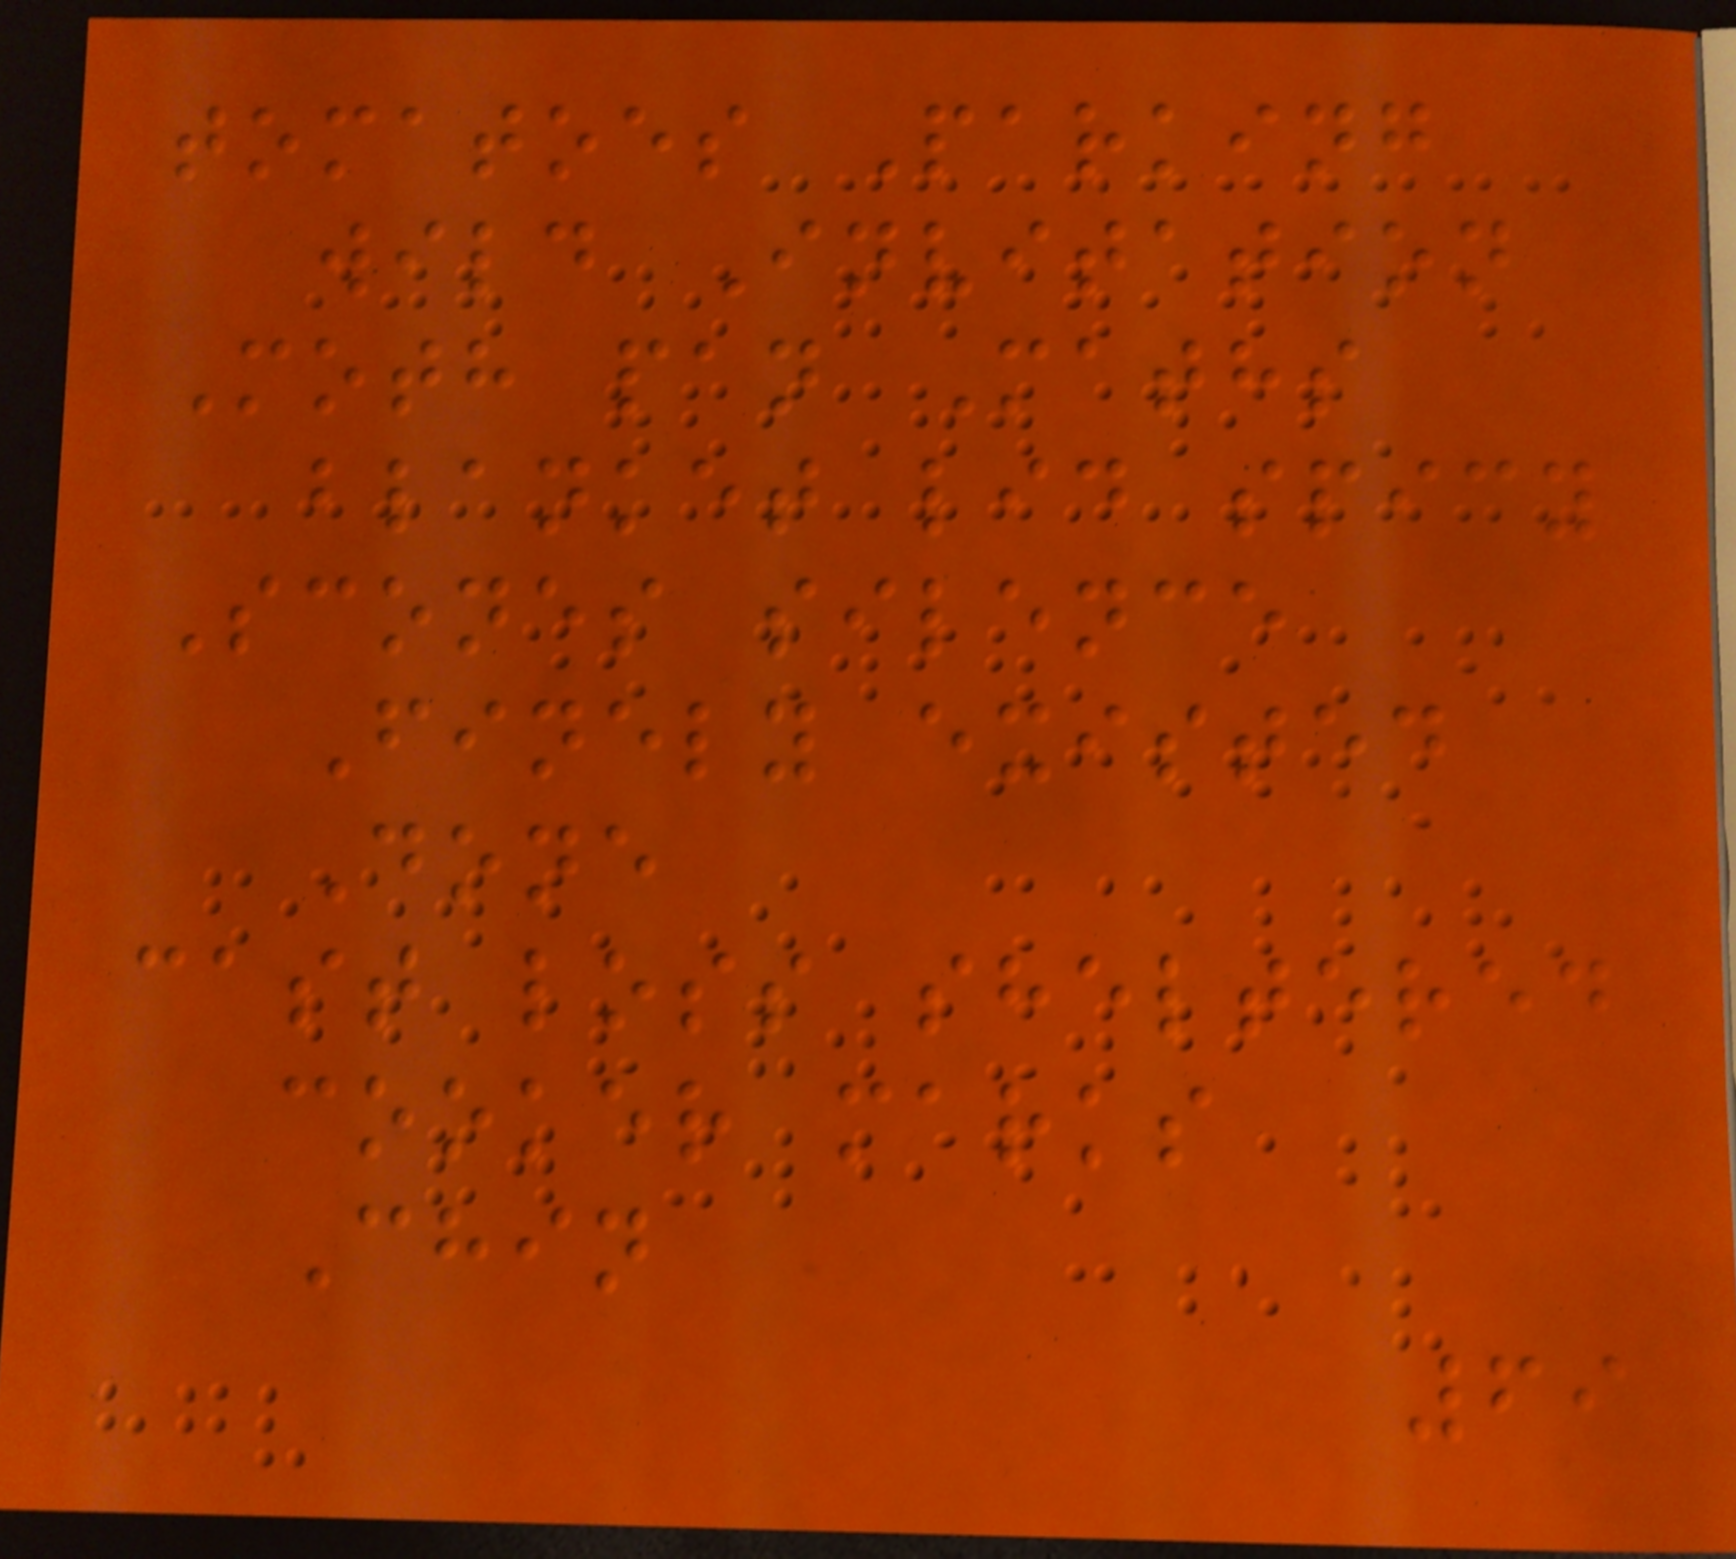tomatoes Parking
wild Invitation
Moth pan Maths
blanket lid spicy
Scones silence
Finely existed
Done
cast loss sheltered
cooker marks
Chin
69
